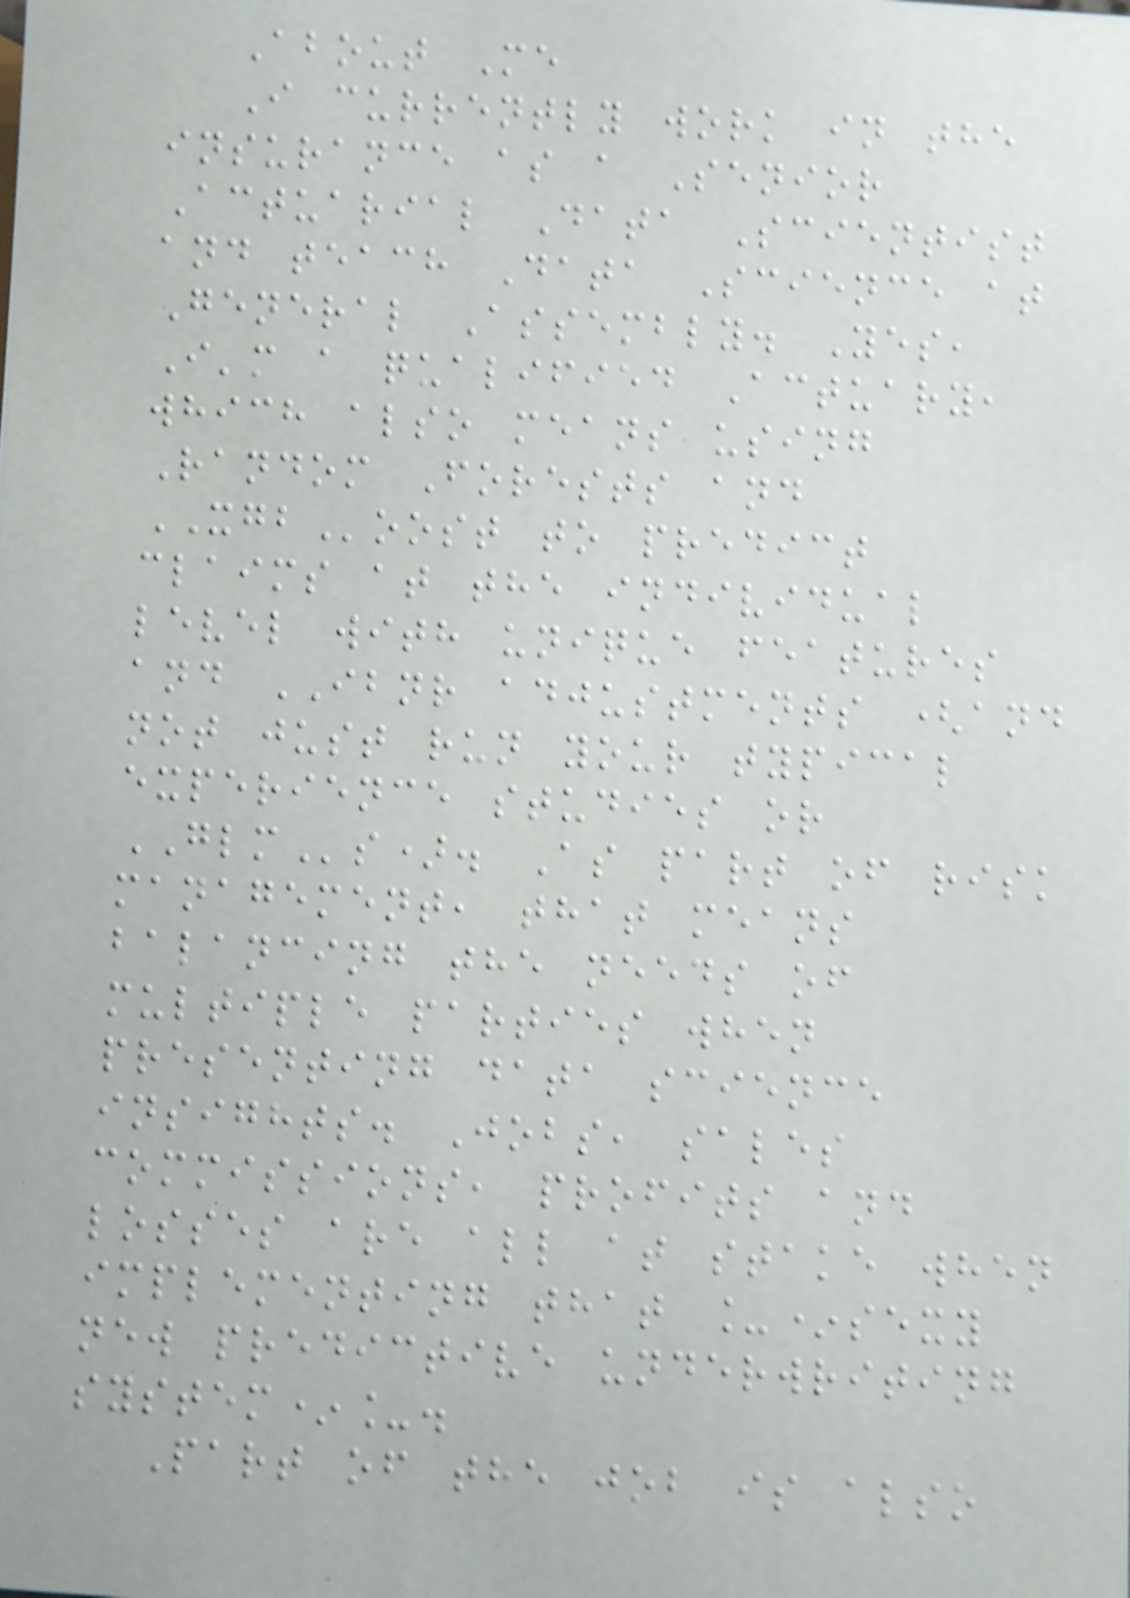About Me
I currently work in the
insurance as a Senior
Actuarial Data Scientist
and teach Data Science at
General Assembly. Yes,
I'm a qualified Actuary,
which also means using
Random Forests and
XGBoost to predict
claims at the individual
level with unique features
and IBNR adjustments (and
not just run your typical
experience studies or
GLMs). As part of risk
management, that means
balancing the needs of
multiple parties when
presenting data science
insights. Jobs, sales
commissions, profits and
losses are all at stake when
implementing that _*sexy
new predictive underwriting
system*_.
Part of the job is also
